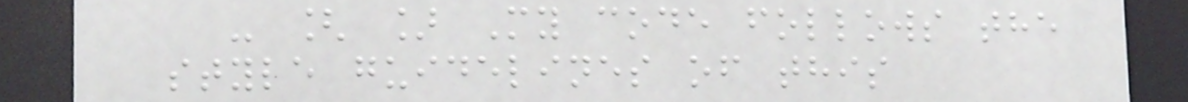- [ ] My code follows the
style guidelines of this
